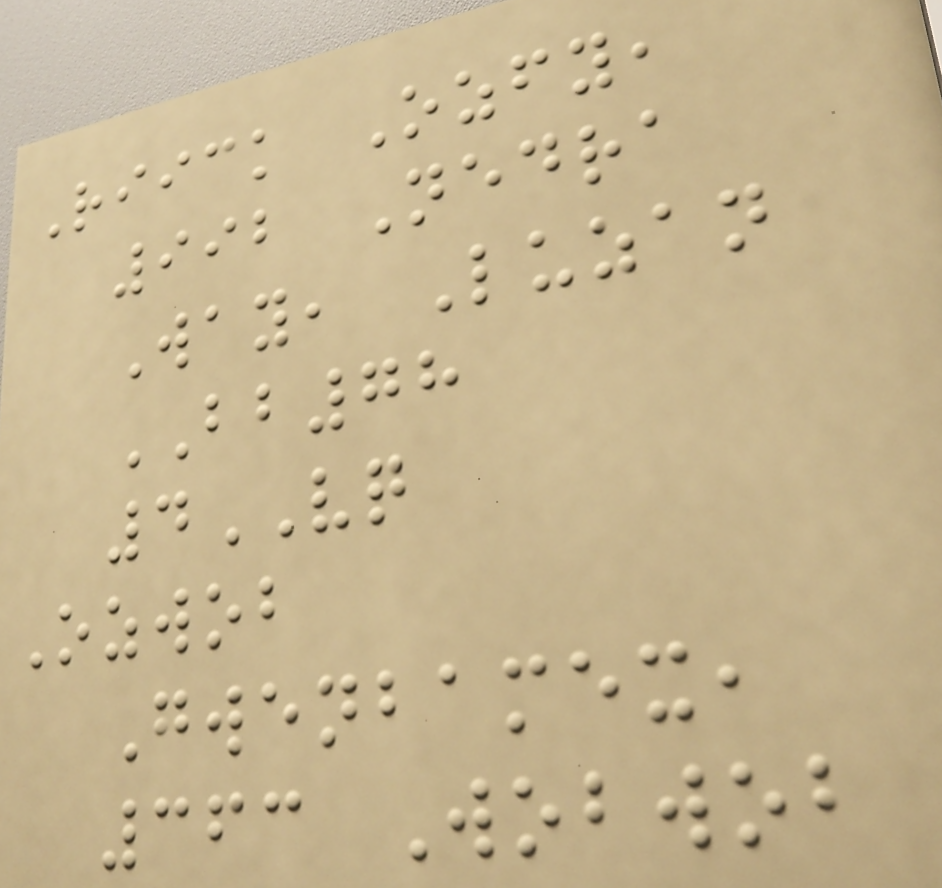Riick Ozfy,
992 Nedra
Way, Luzan
BB78
4VQ
Ozwob
Gwenbamex,
363 Wobwob
